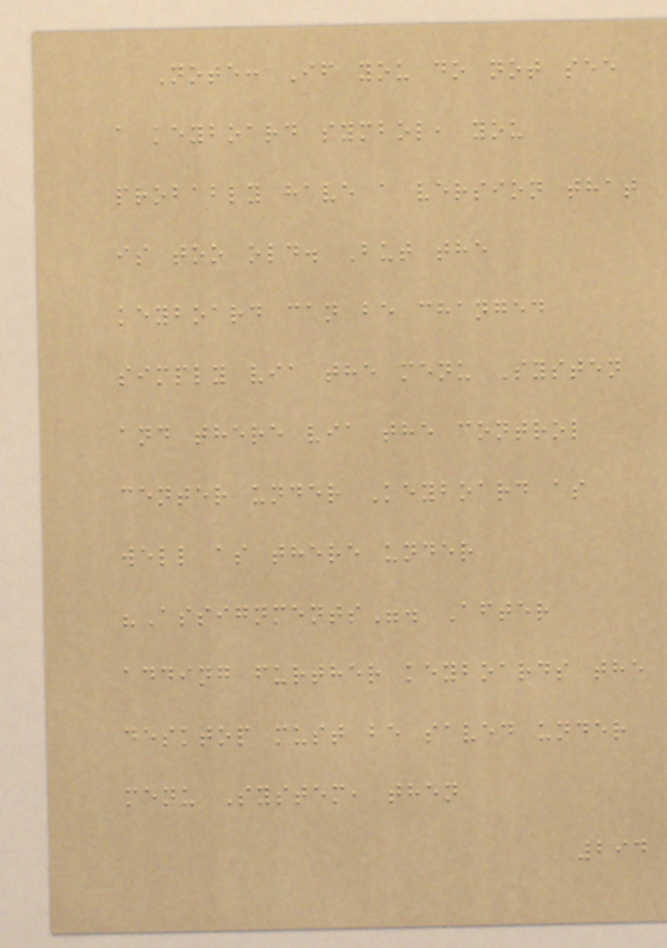Note: If you do not see
a keyboard symbol, you
probably have a version that
is too old. But the
keyboard can be changed
simply via the menu Systen
and there via the control
center under Keyboard as
well as there under
"Assignments". After
adding further keyboards the
desktop must be saved under
menu System, then
294
